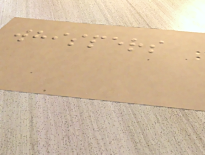whispers
